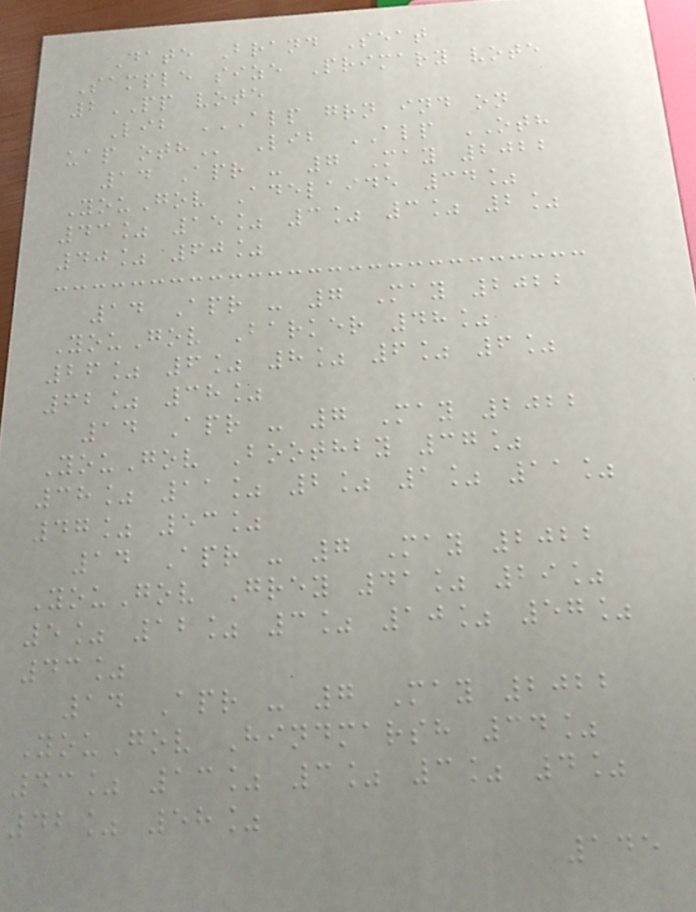Date Brand Seat
Sample size Primary vote
2PP vote
Lib ALP GRN IND ON
UAP OTH Lib ALP OTH
14 Apr - 7 May 2022
YouGov Adelaide 34%
43% 15% 3% 3% 2%
40% 60%
14 Apr - 7 May 2022
YouGov Barker 48%
26% 6% 8% 6% 6%
62% 38%
14 Apr - 7 May 2022
YouGov Boothby 37%
38% 11% 2% 1% 11%
47% 53%
14 Apr - 7 May 2022
YouGov Grey 41% 29%
5% 12% 3% 10% 57%
43%
14 Apr - 7 May 2022
YouGov Hindmarsh 34%
43% 13% 3% 3% 4%
42% 58%
145
